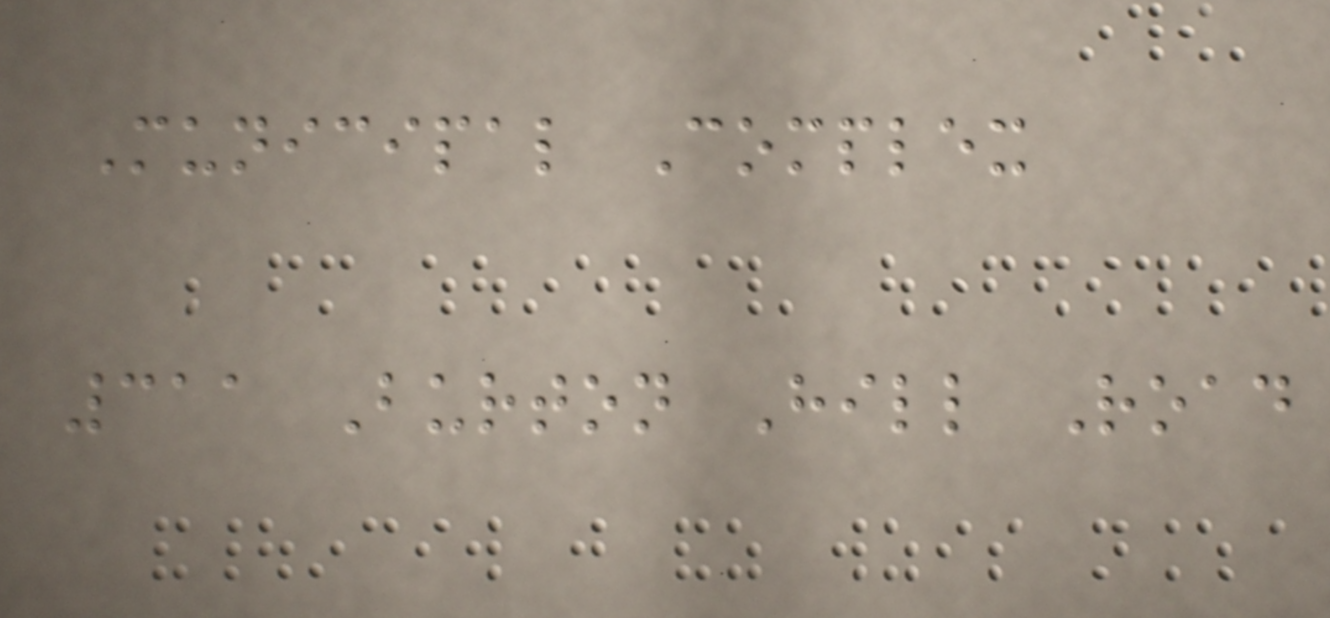Municipal Complex
311 Burton Hill Road
